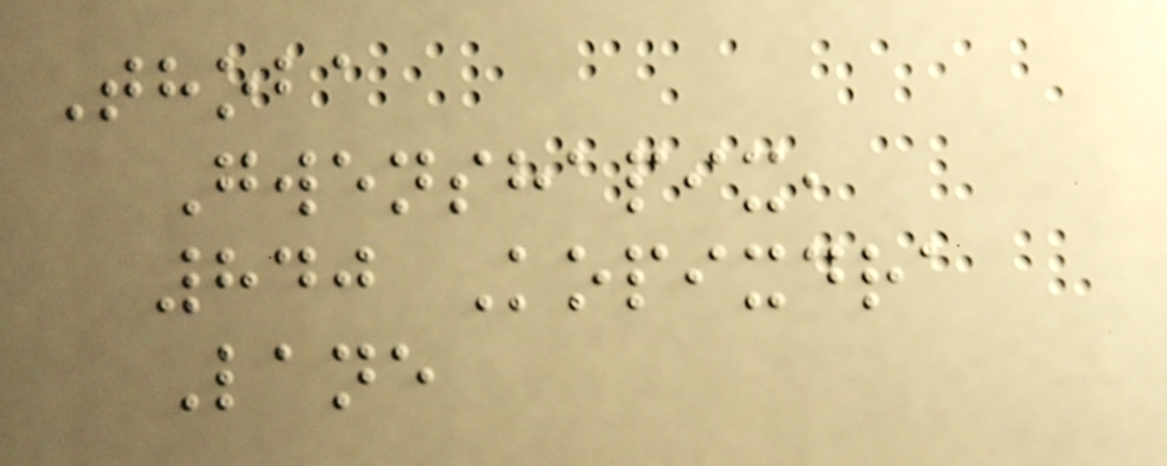Thoba
Gwenshapix,
840 Kopixdra
Lane
